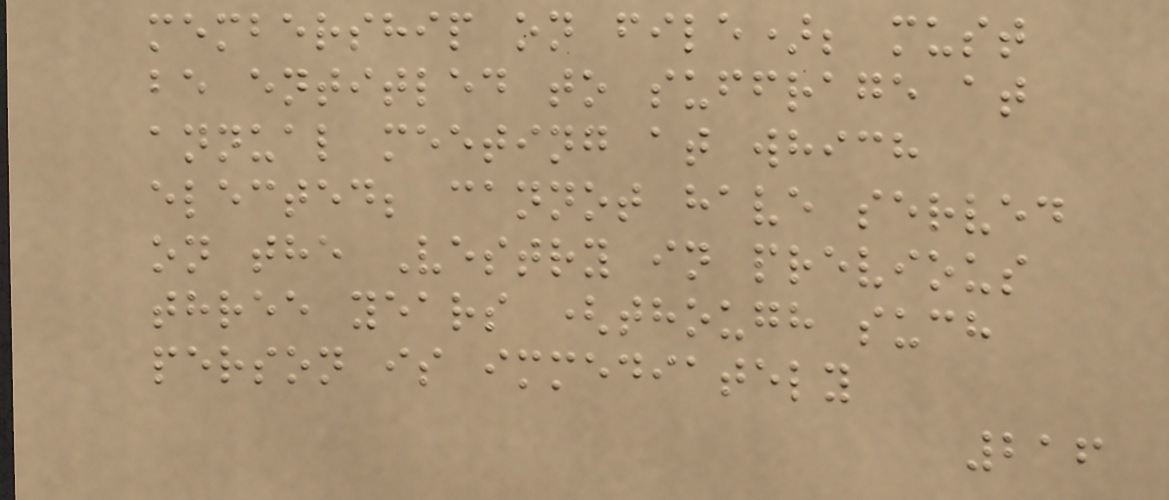membership on file); must
be entitled to suffrage at
annual meeting at which
elected; cannot have served
on the Vestry in previous
three years (though such
person is immediately
216
